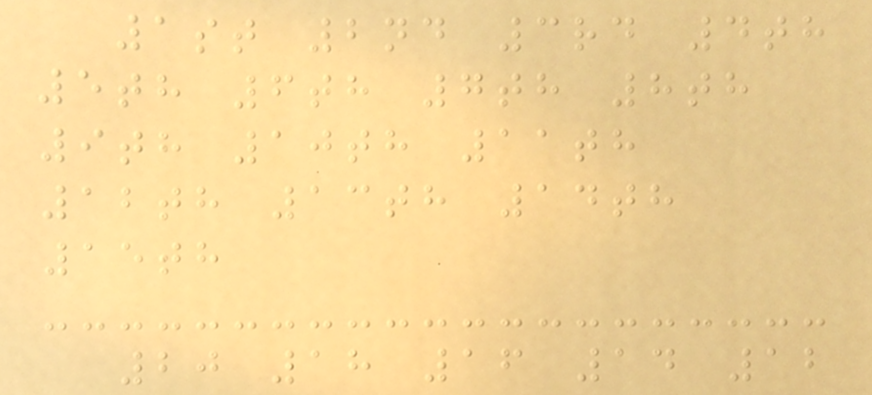1st 2nd 3rd 4th
5th 6th 7th 8th
9th 10th 11th
12th 13th 14th
15th
20 18 16 14 12
